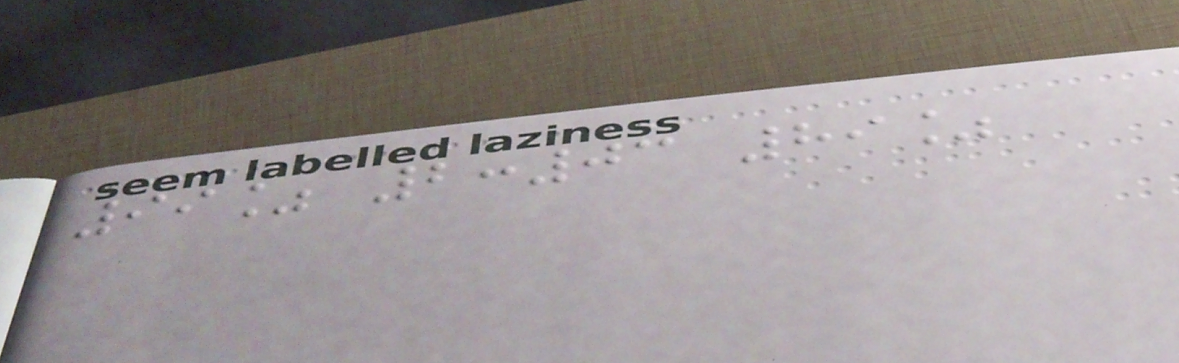99% 2:03 89%
